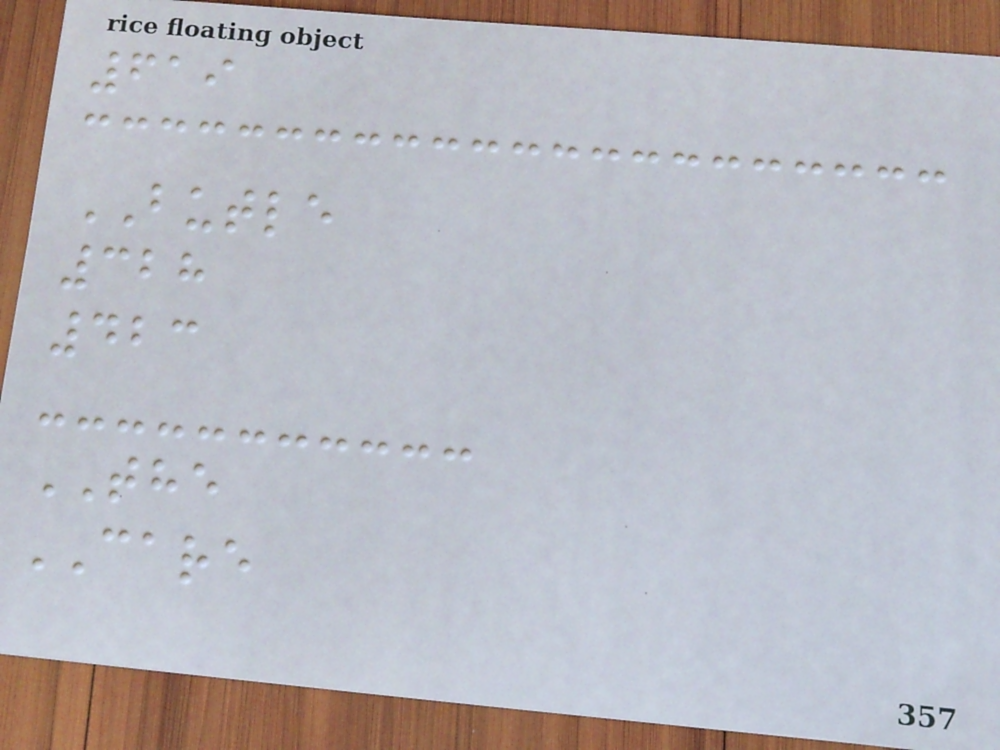619
BUTLE
328
423
THE
CARE
